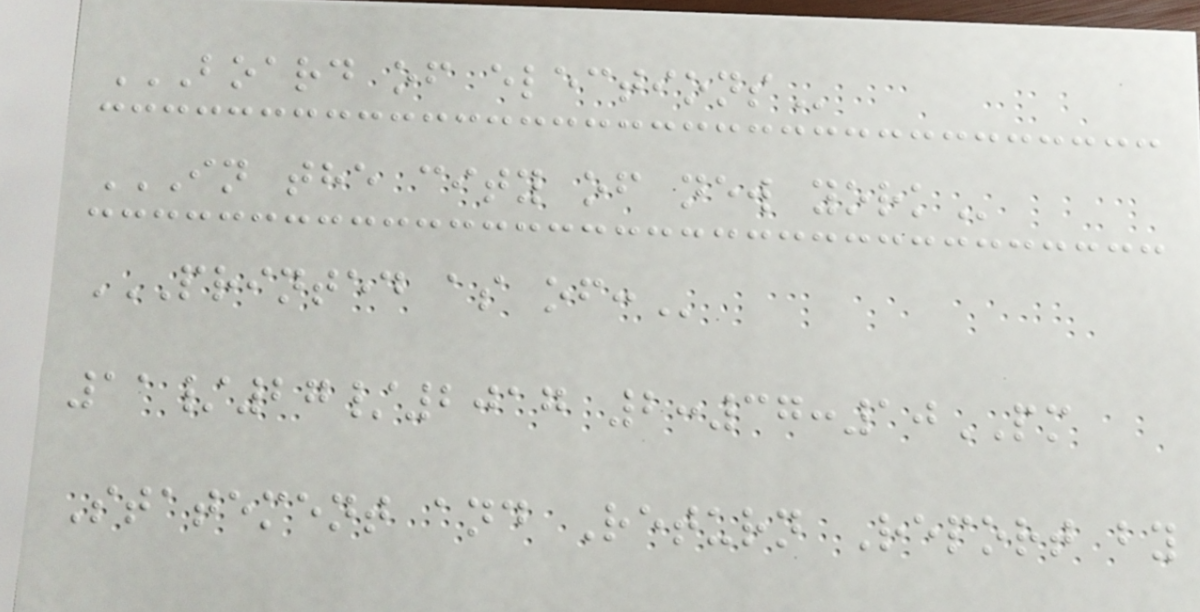BOARD OF ELECTIONS
IN THE CITY OF NEW YORK
PRINTED AS OF:
11/27/2017 2:37:10PM
Statement and Return Report by
